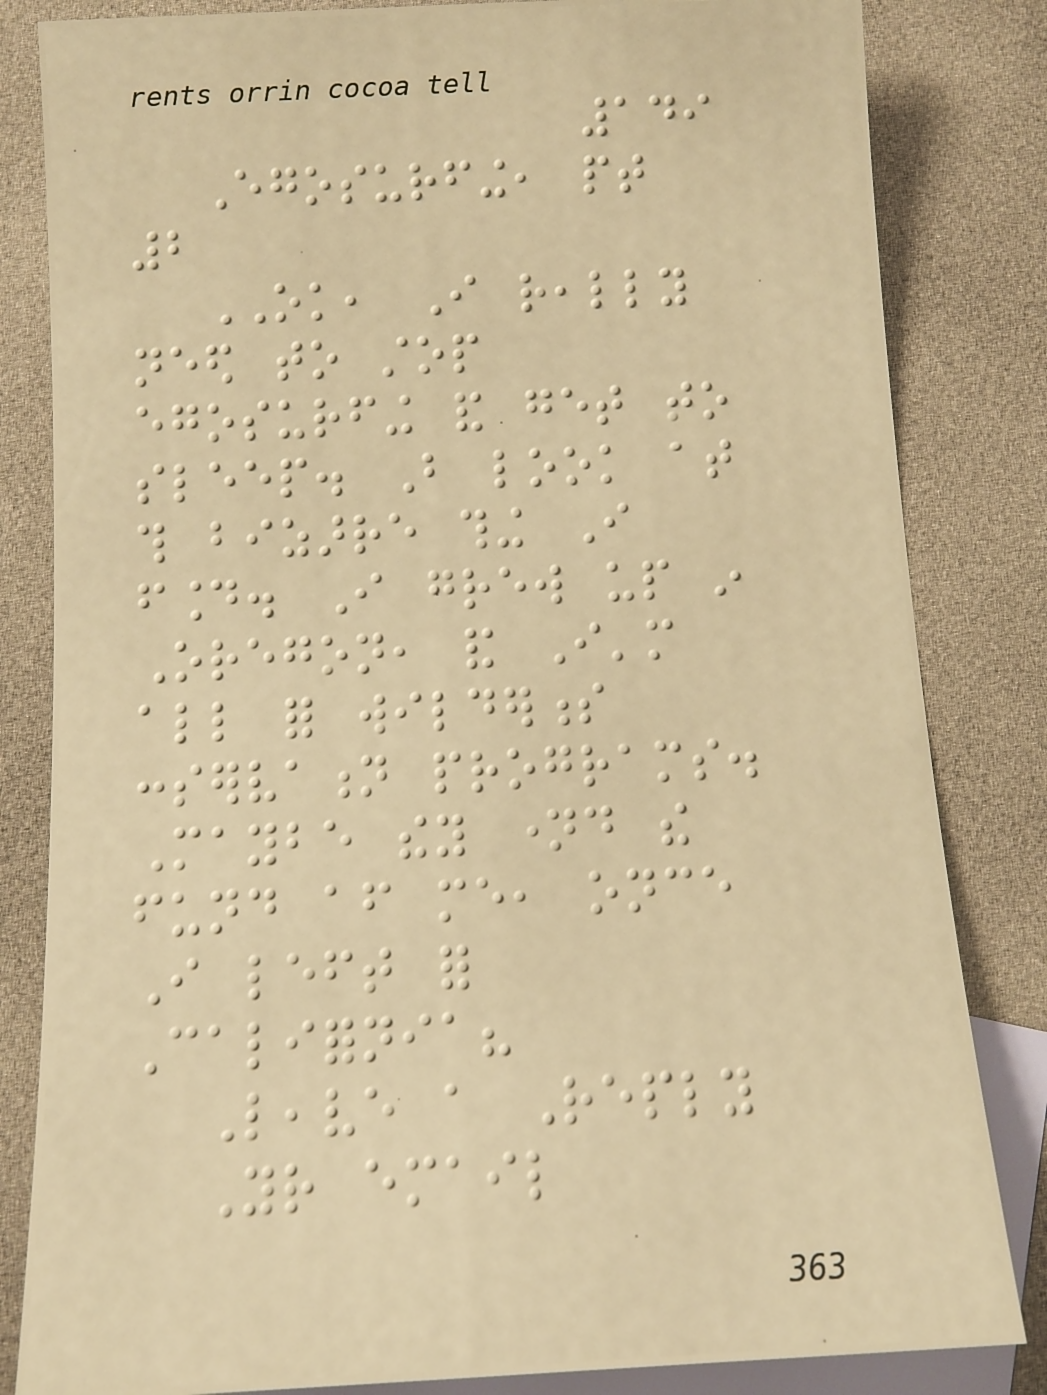149
Egosurfing, pt
2
OK, I really
need to stop
egosurfing and get to
sleep. But look at
this bizarre thing I
found. I grew up in
Oregon, and I'm
all for wilderness
conservation programs.
Maybe they named the
fund after me, once
I left for
California?
Leave a Reply
Your email
